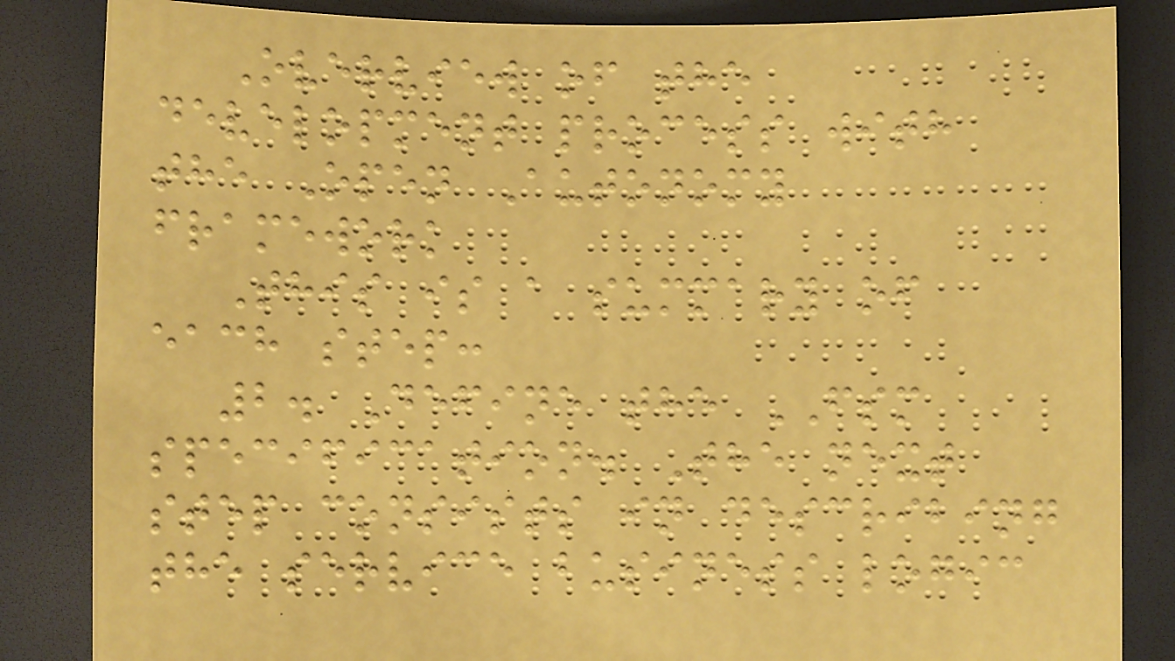Overview of the
development process with
the Open Autonomy
framework
This is a summary of
each step:
2. Define the FSM
specification. The next
step consists in describing
the service business logic
